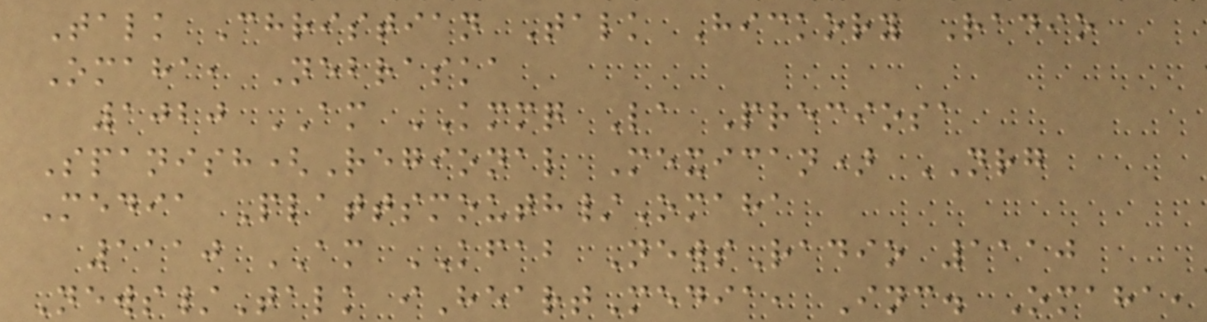Talk Christian Talk Hickory Radio
Omaha, Nebraska
1020 AM KMMQ La Preciosa
Spanish(Regional Mexican) NRG
Media Plattsmouth/Omaha
1110 AM KFAB NewsRadio 1110
News/Talk iHeartMedia, Inc. Omaha,
